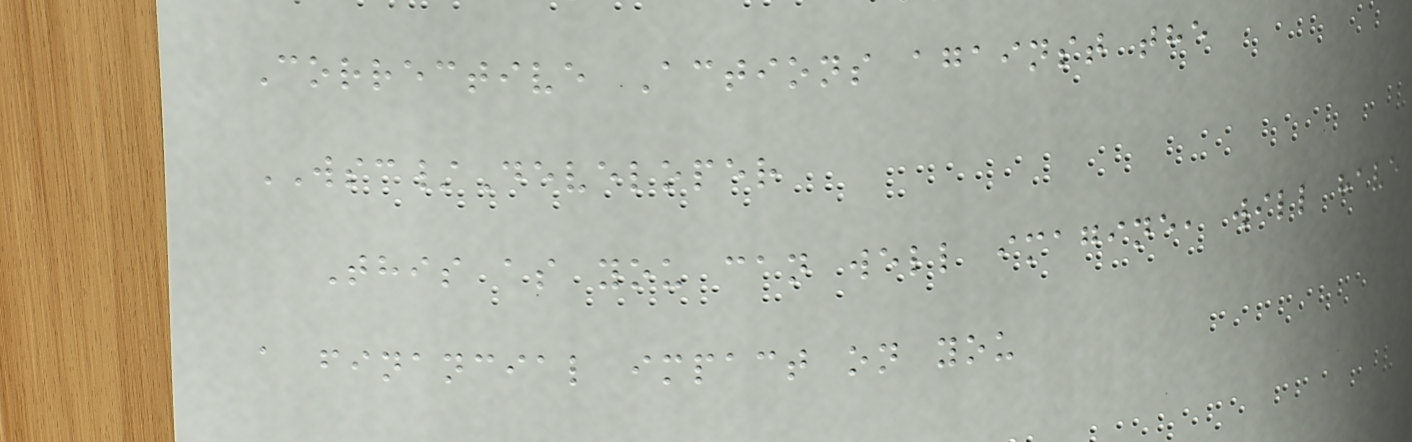Corrective Actions against the
WSC/Developer
This as you can well imagine, will have
a financial impact on you
